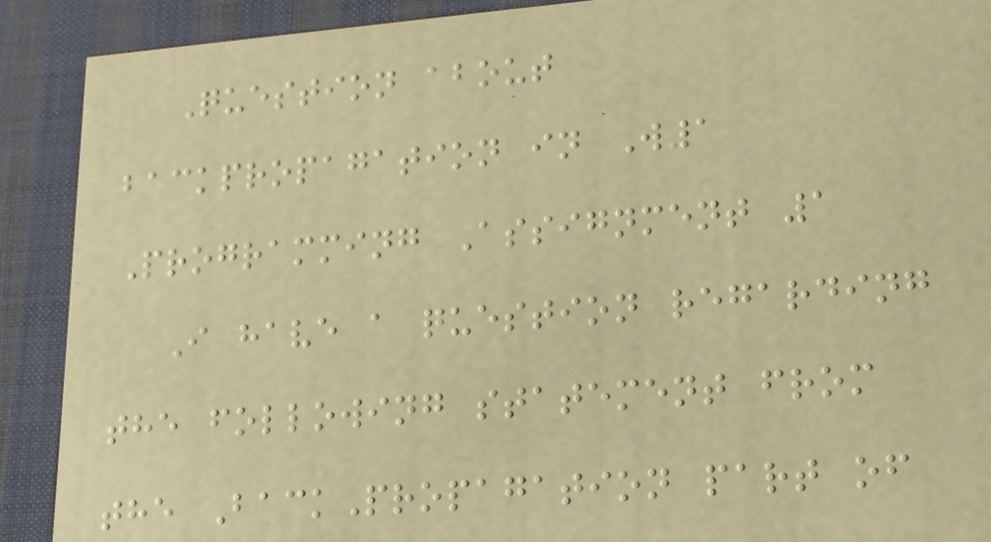Question about
backpropagation in W1
Programming Assignment 1
I have a question regarding
the following statement from
the BackPropagation part of
